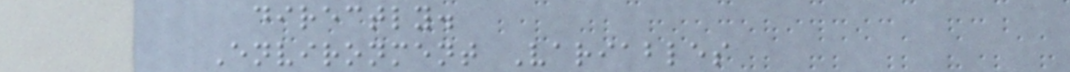directly.
Environment Variables
